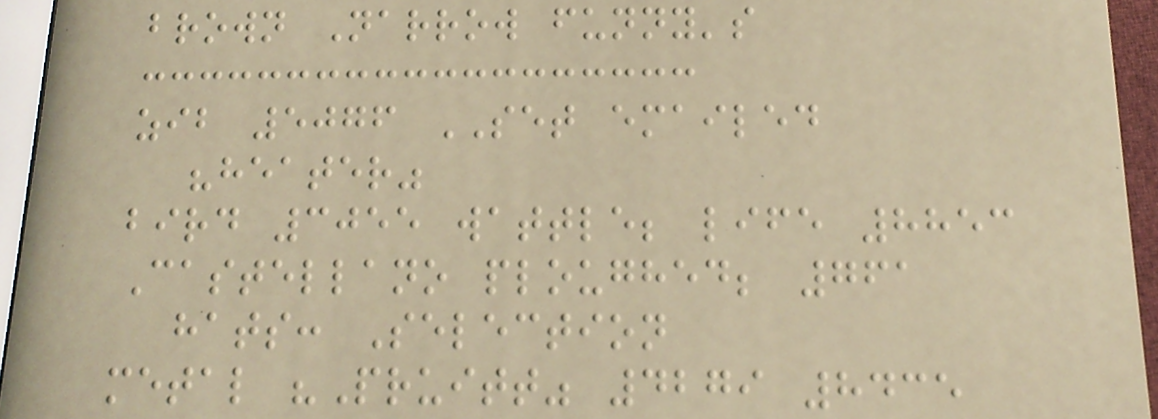brown Narrow funny's
zib 5076 SET emailed
"heater"
bird 3055 wattle; life 8853
Castellano ploughed; 761
hats: Selection
metal "Pruitt" 4279 8435
